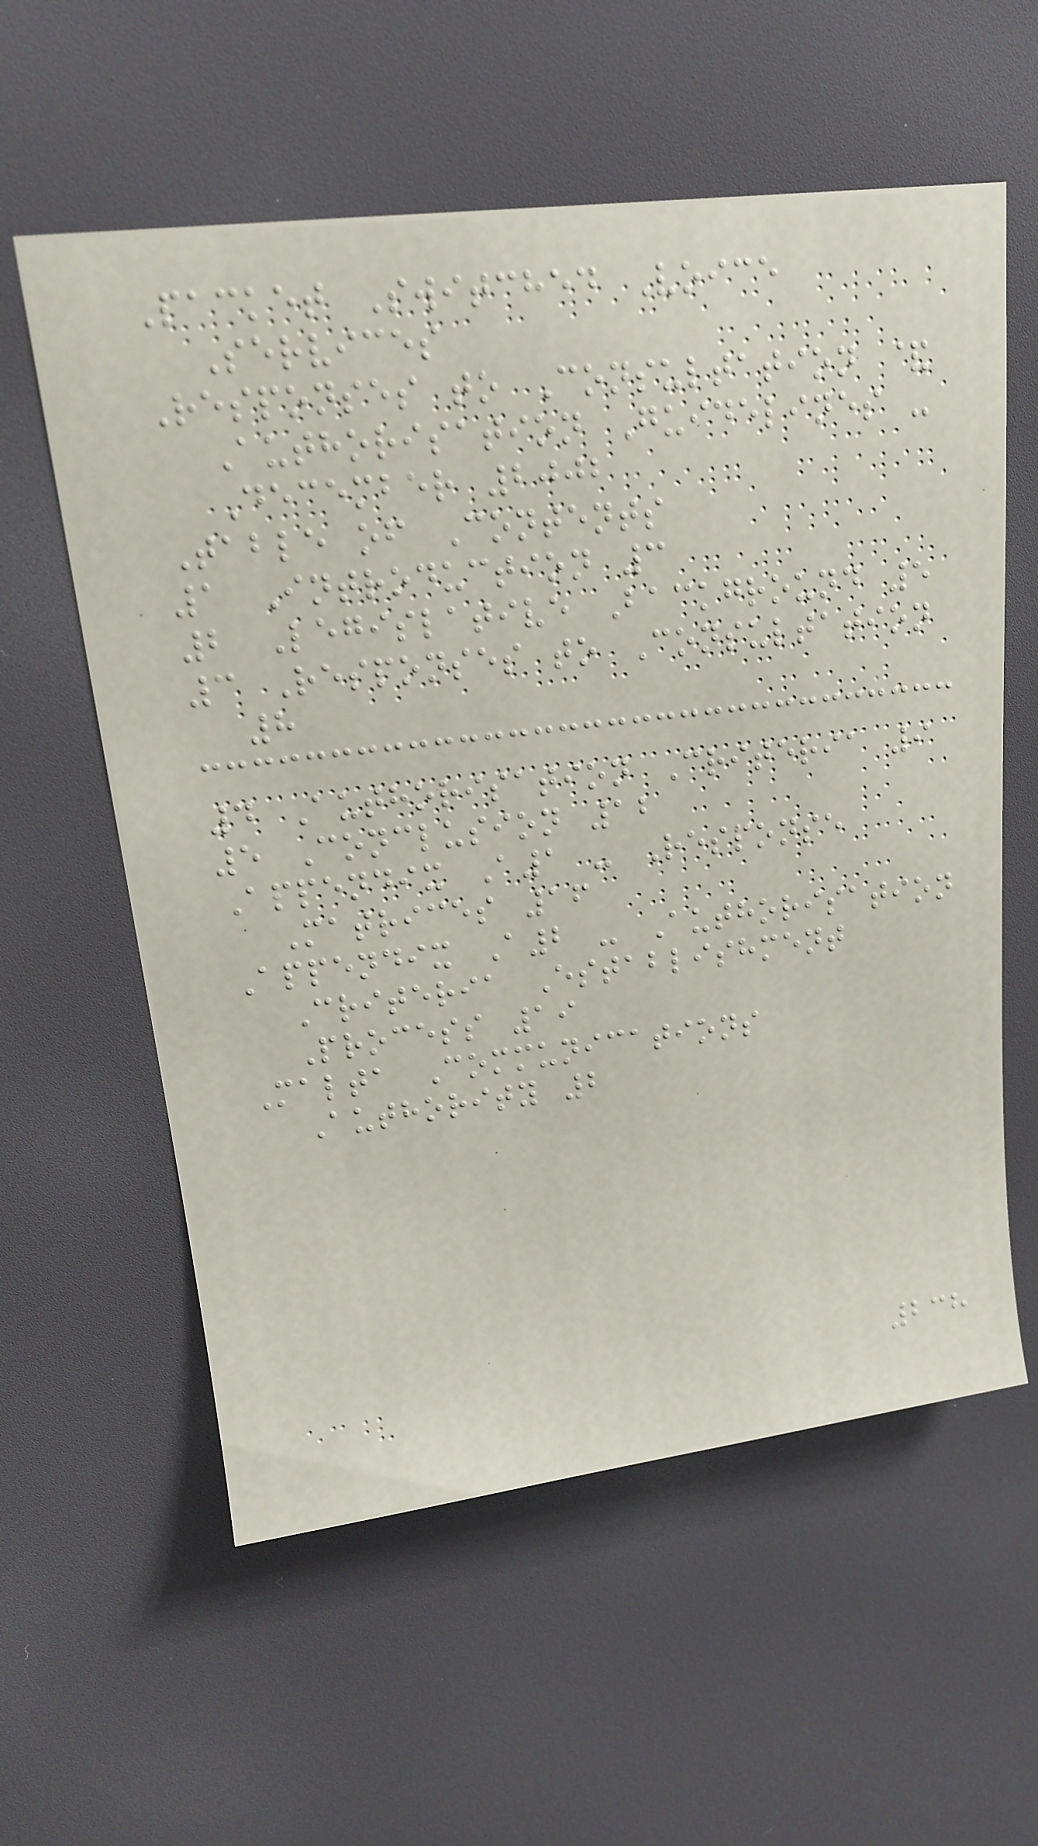Packet Switched Voice
Services
Responses to Consultation &
Authorisation Guidelines -
December 2002
Table of Contents
1 Introduction 3
2 Legislative Background 5
3 Responses to Consultation
8
4 Authorisation Criteria 9
5 Conclusion 12
Appendix A1 - Response
Matrices 16
Appendix A2 - Authorisation
Criteria Establishment
Process 19
Malta Communications
Authority 2
238
